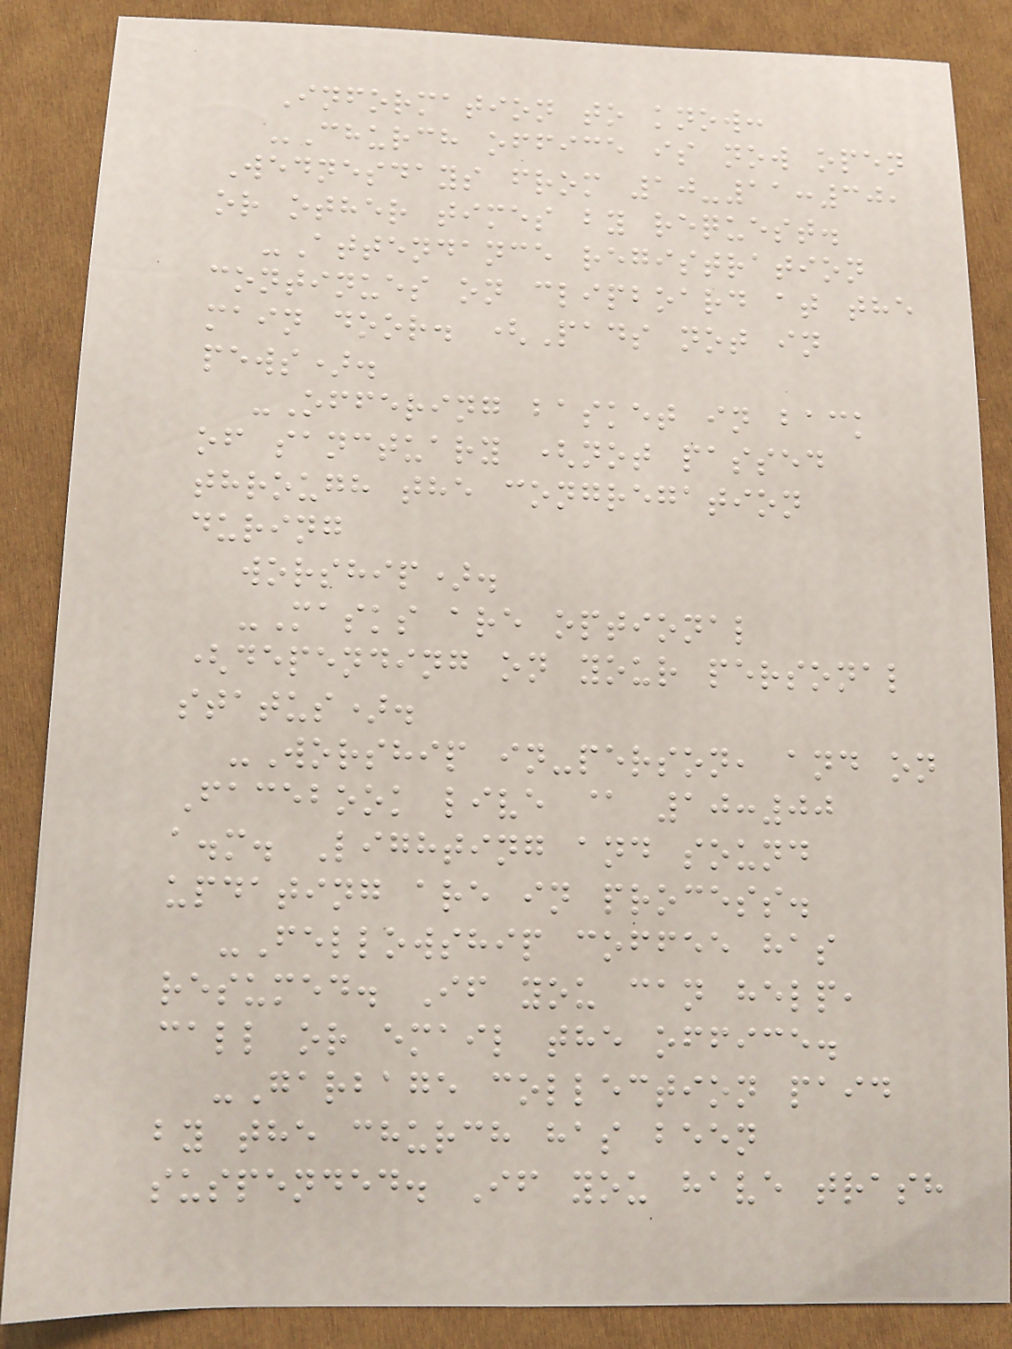Information to know:
-Church office is now open
Wednesdays from 10-11:30,
or other times by request.
-Attendance registration
continues on clipboard at the
main door. (Pads not in
pews).
-Offering basket in back
of sanctuary (not passed
through the congregation
during
worship).
-Masks are optional
(depending on your personal
status).
-Worship in-person, and on
Facebook live @ 10:00
a.m. Lighting and sound
updating are in process.
-Fellowship coffee has
resumed. If you can help,
call or email the office.
-Garbage collection paid
by the church has been
suspended. If you have trash
